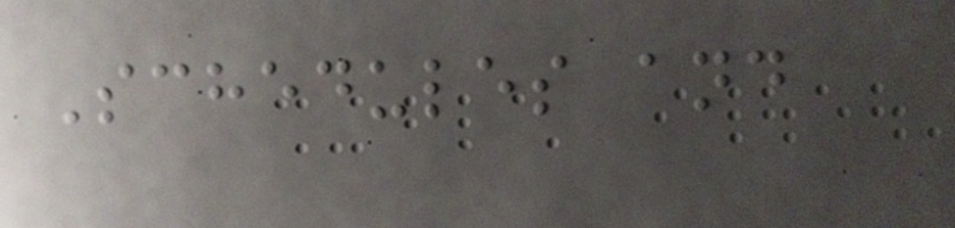Schedules and
